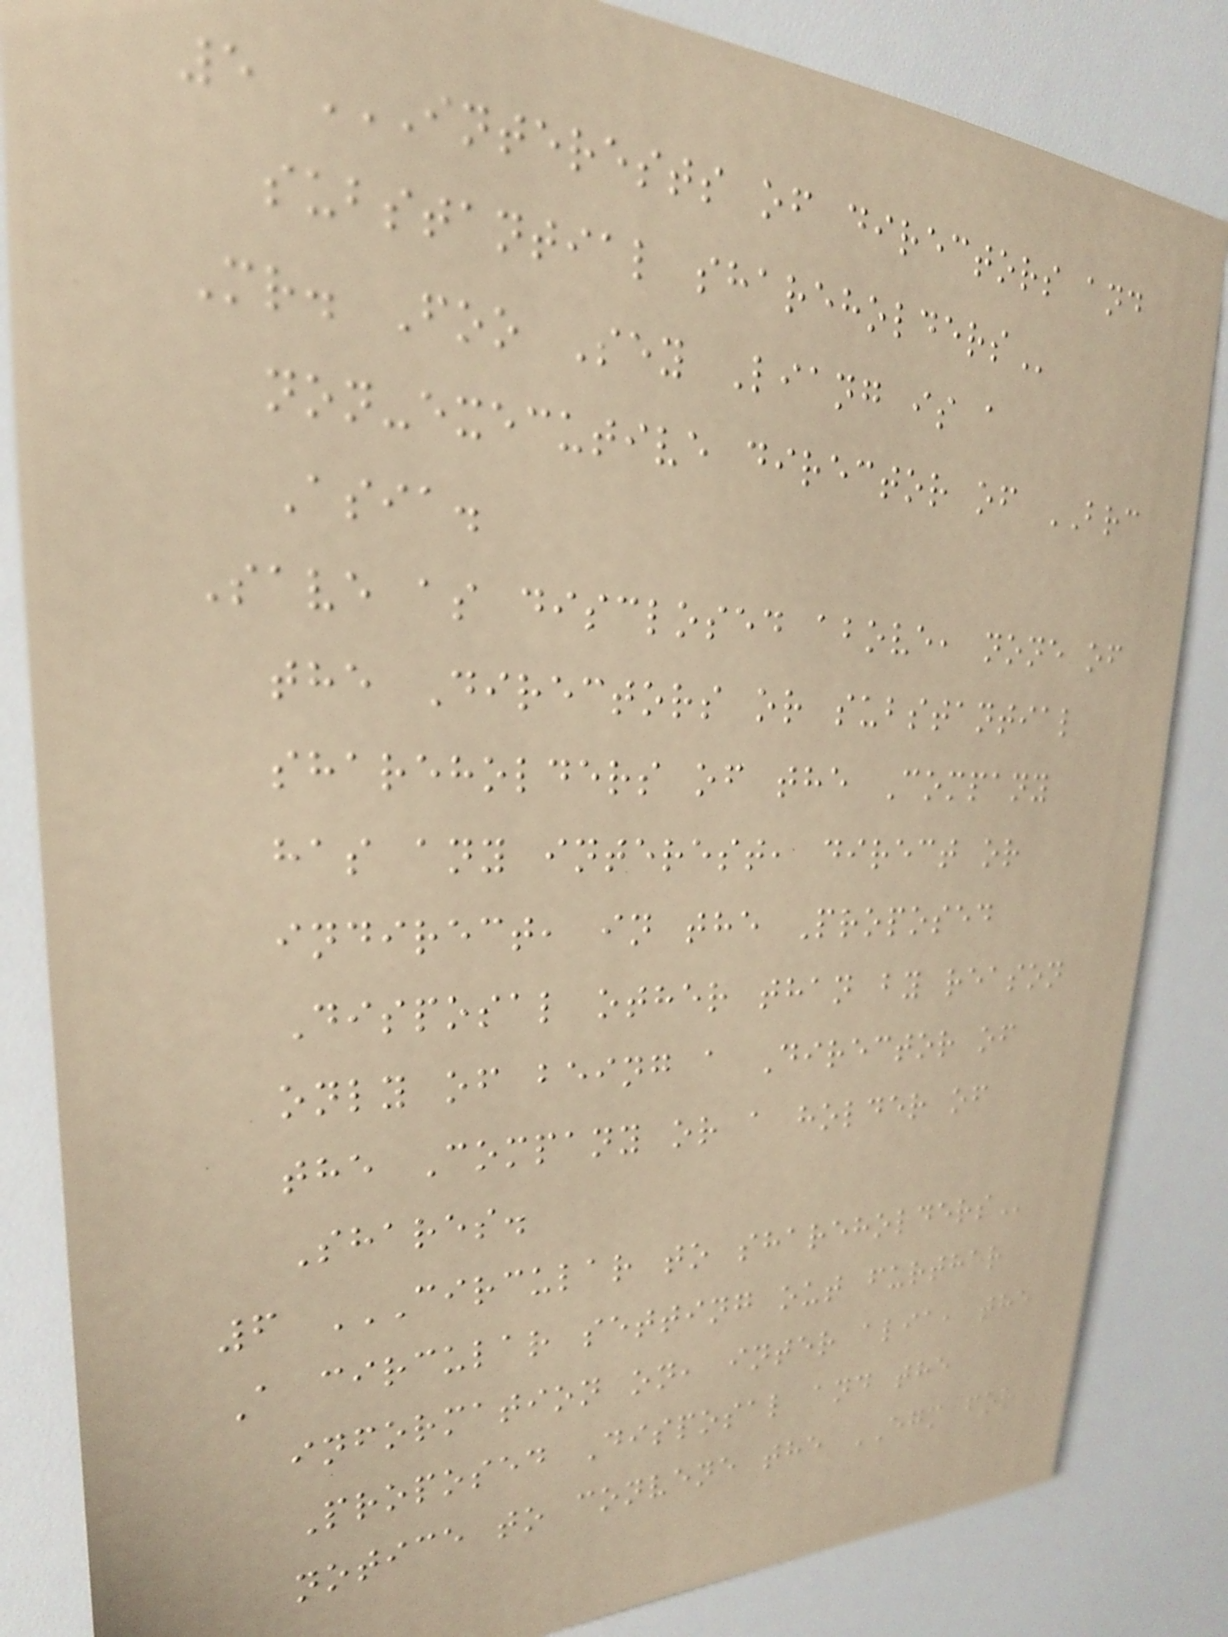5 INTERESTS OF DIRECTORS AND
SUBSTANTIAL SHAREHOLDERS
Mr. Foo Sey Liang is a
non-executive director of BRC
Asia.
Save as disclosed above, none of
the Directors or substantial
shareholders of the Company
has any interest, direct or
indirect, in the Proposed
Disposal other than by reason
only of being a Director of
the Company or a holder of
Shares.
6 CIRCULAR TO SHAREHOLDERS
A circular setting out further
information on, inter alia, the
Proposed Disposal and the
notice to convene the EGM for
